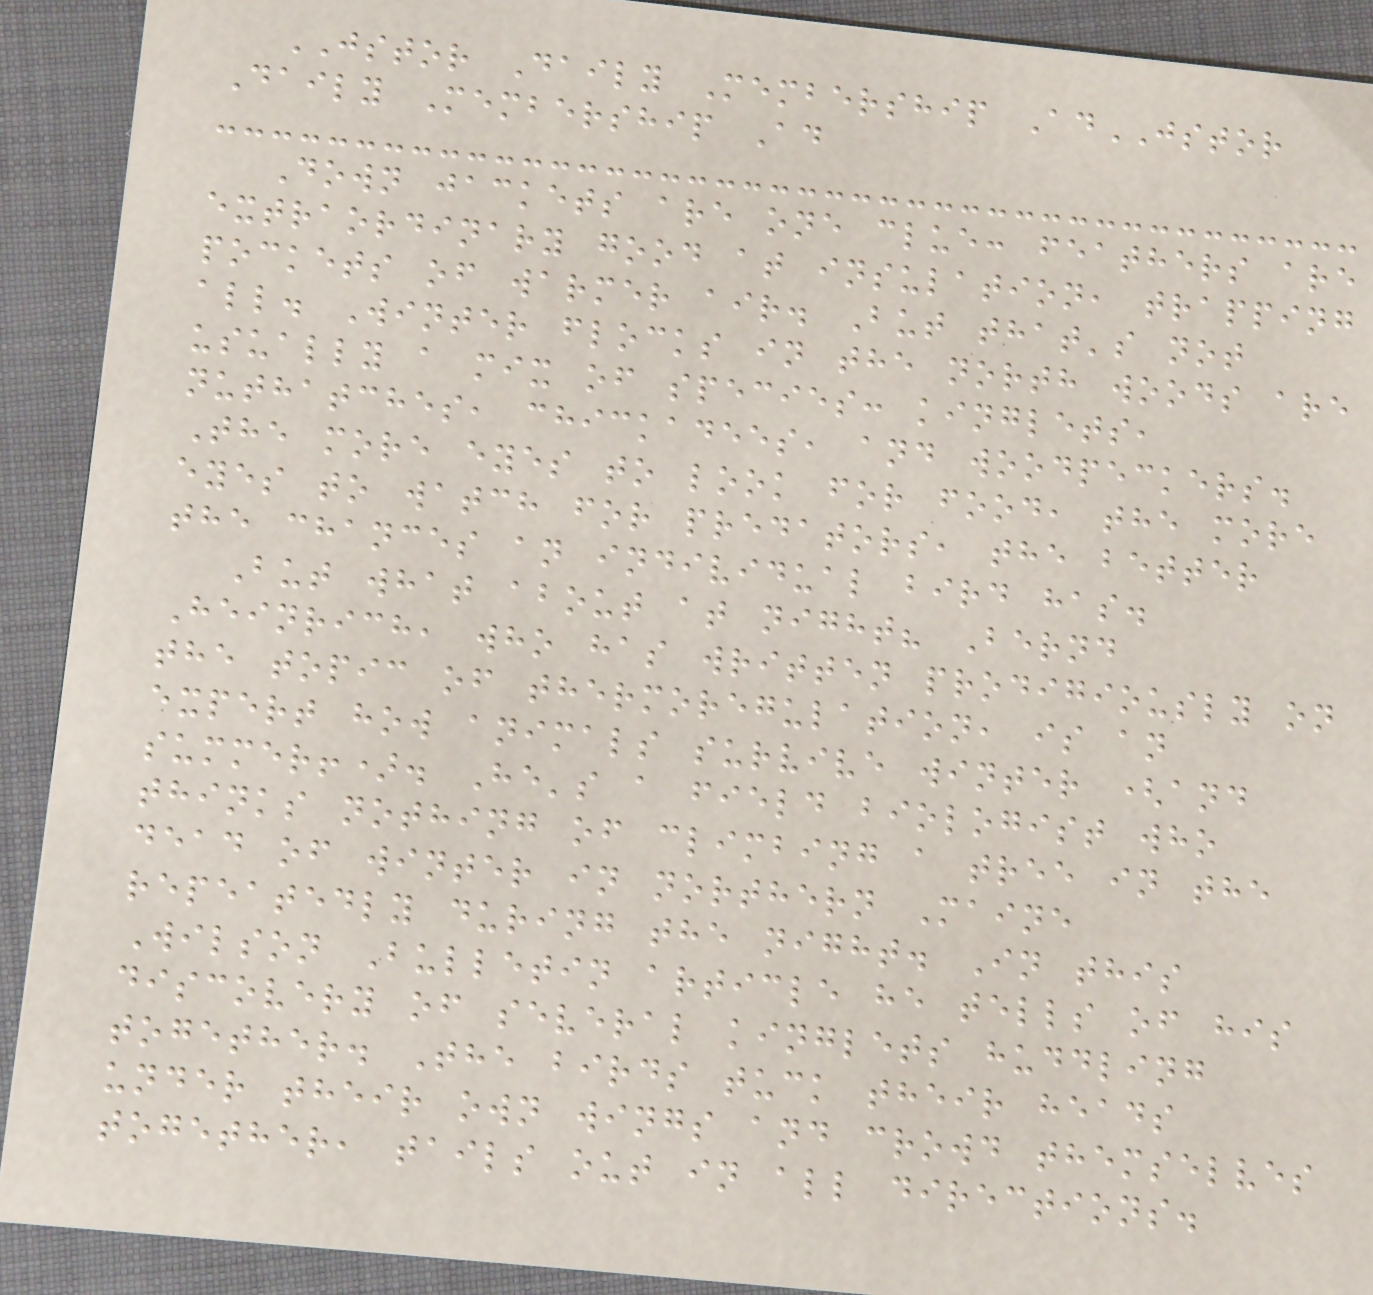JSTOR Daily Membership AdJSTOR
Daily Membership Ad
Down jackets are one clue: feathers are
extraordinary good at insulation, trapping
pockets of warmer air. But that's not
all. Winter flocks in the north woods are
usually a mix of species: kinglets,
nuthatches, chickadees, and woodpeckers.
The more eyes to look for food, the more
eyes to watch for predators, the better
the chances an individual bird has.
But what about at night? Bernd
Heinrich, who has written prodigiously on
the topic of thermoregulation, is an
expert how animals survive winter (and
summer!). He's a field biologist who
thinks nothing of climbing a tree in the
dead of winter in northern Maine
repeatedly during the night. In this
Wilson Bulletin article he tells of his
discovery of several kinglets huddling
together. The birds tuck their heads
under their own wings and crowd themselves
together, tails out in all directions.
